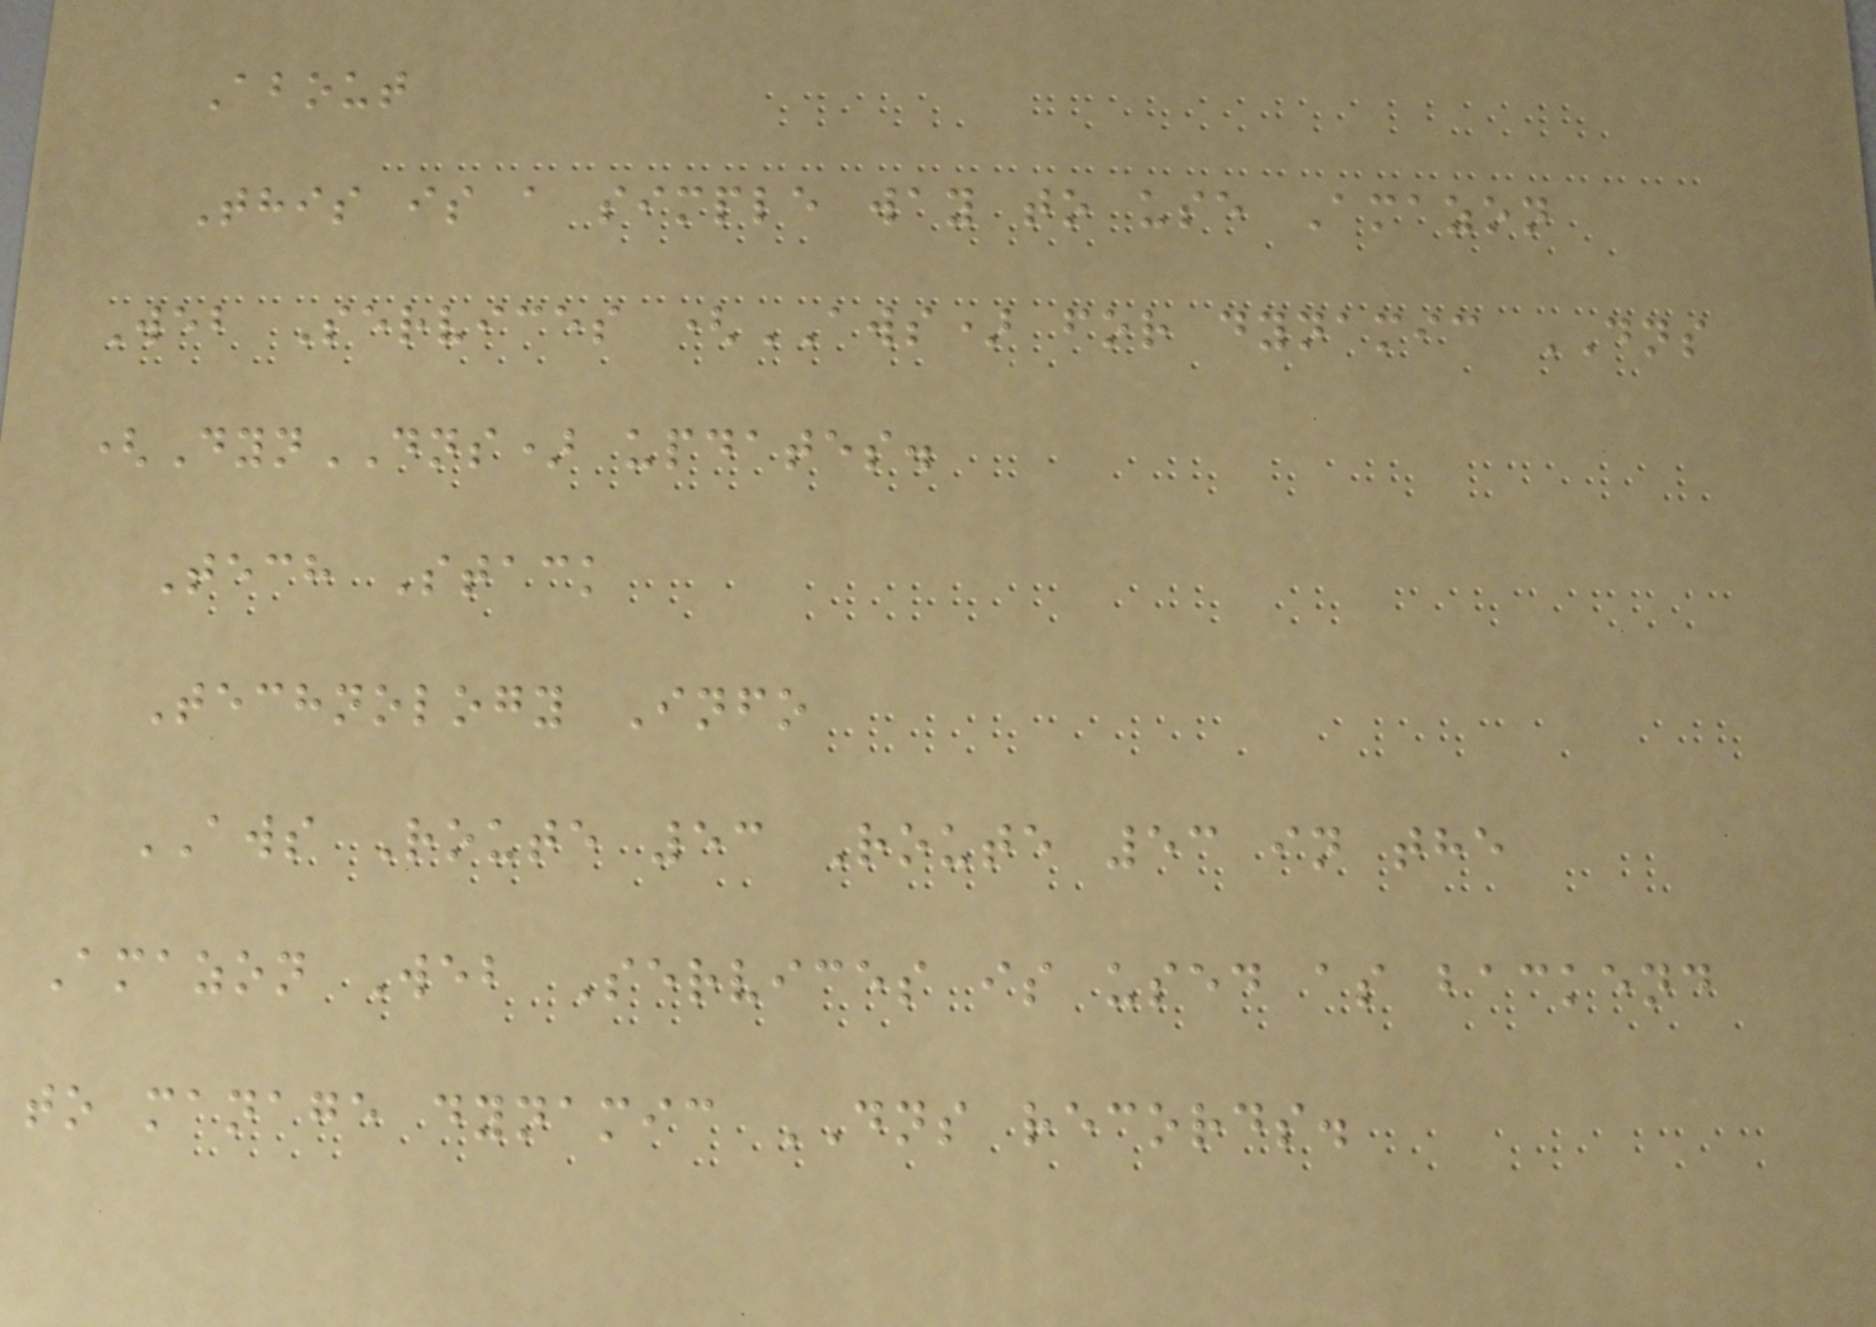About
This is a simple way to use Amazon
Web Services (AWS) for dynamic DNS
(DynDNS) updates.
Tech Stack
Technology Info
AWS Route 53 Route 53 in the
Amazon Web Services is used as backend
to manage dynamic DNS records.
